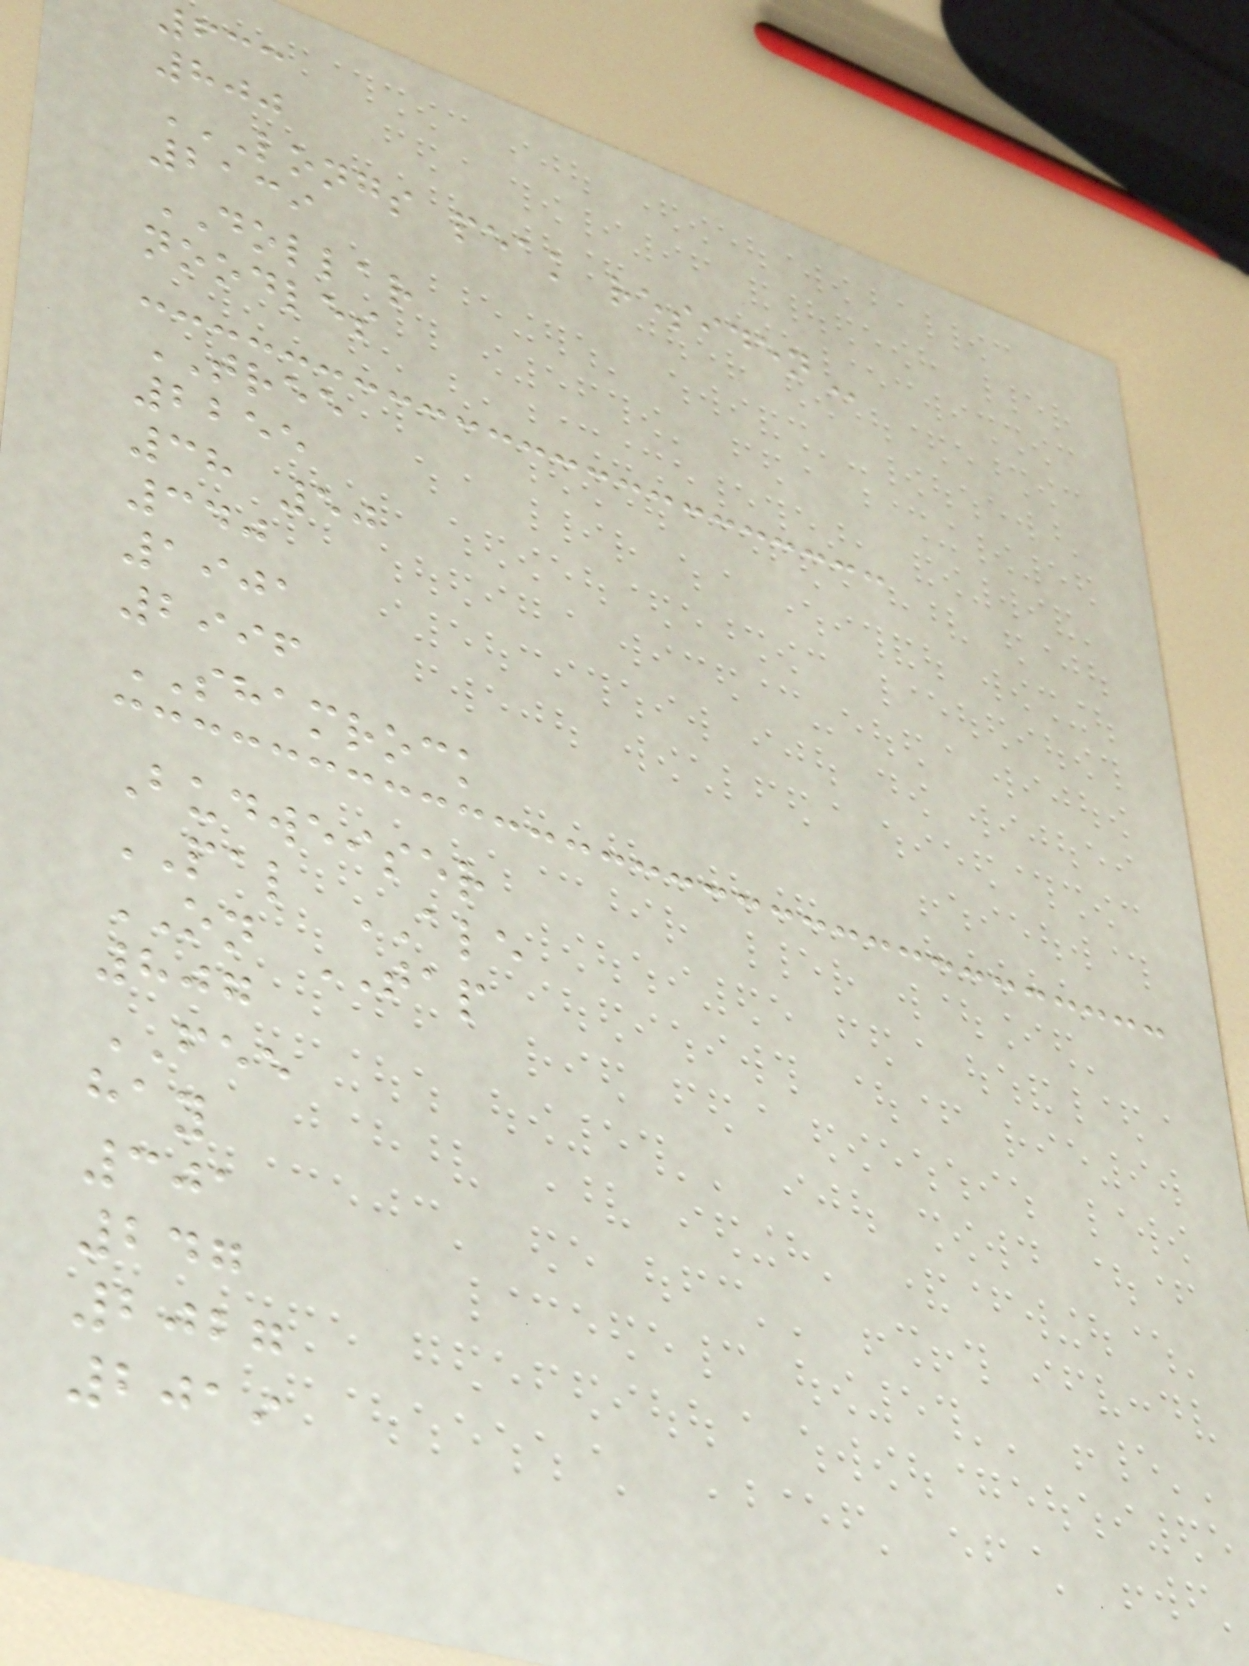633
800
LONGS PEAK RESIDEN
2139
DOLLAR
noodles
TREE
2255
38 50
340
1901
2996
SHAMROCK
Budweiser
PAL ALE
ON TAP
807
FEE
hay
301
247
2027
2019
